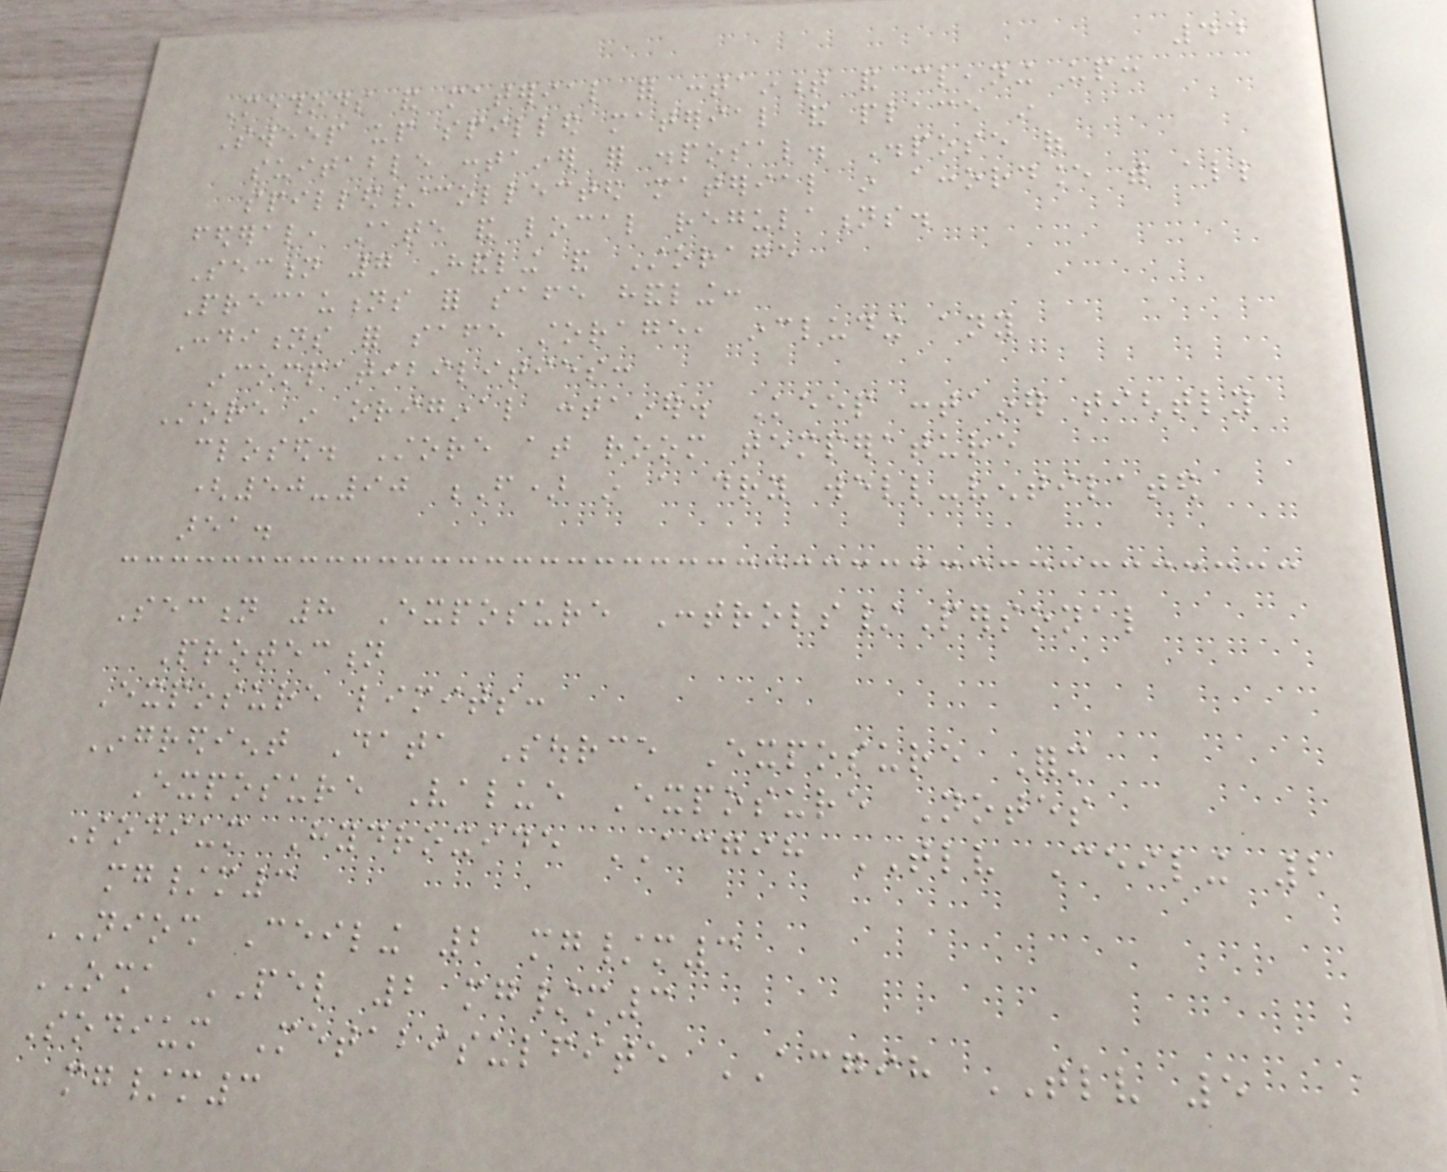44
Methods and material for containment and cleaning up:
Sweep up spilled material and place in
suitable container for disposal. Dispose of
spilled/collected material in accordance with all
federal, state and local regulations.
Section 7 Handling and Storage
Precautions for safe handling:
Conditions for safe storage, including any
incompatibilities:
Store in original container. Keep container tightly
closed. Store at room temperature
(50-90 F) in a dry well-ventilated
area.
Section 8 Exposure Controls/Personal
Protection
Exposure limits:
Ingredient Data Source Exposure Form
Exposure Value Exposure Notes
Sodium Hydroxide ACGIH TLV Ceiling 2
mg/m3
NIOSH Ceiling 2 mg/m3
OSHA PEL 2 mg/m3
Sodium Metabisulfite ACGIH TLV 5
mg/m3
